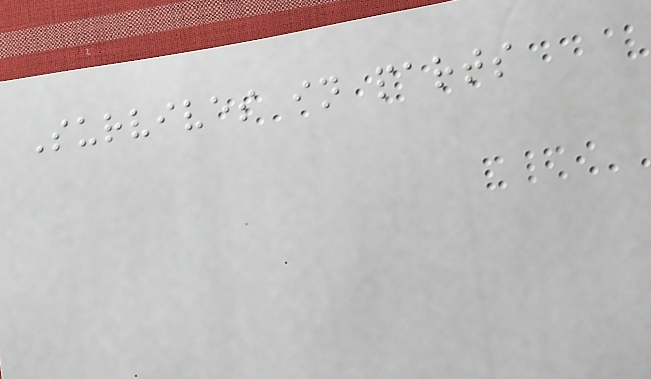Survives in parts
